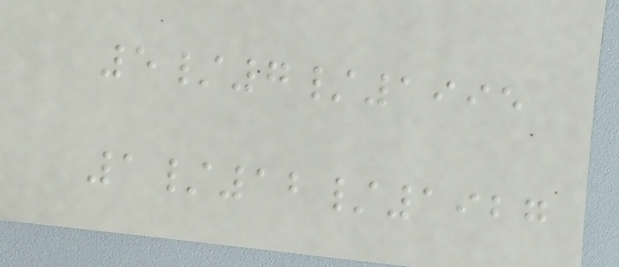5/7/1995
1/12/1927
